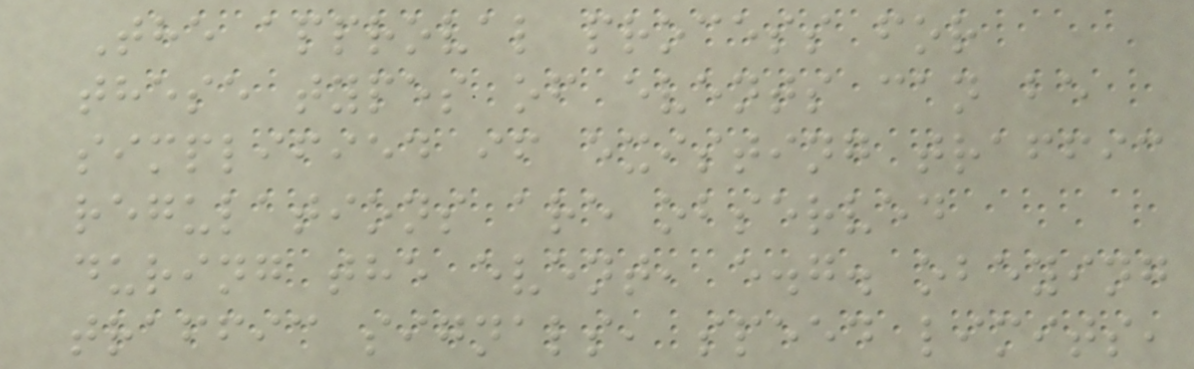The approval process for
these types of events can be
simplified if existing traffic
regulations are observed
during the event, e.g. obeying
traffic signals, speed limits,
